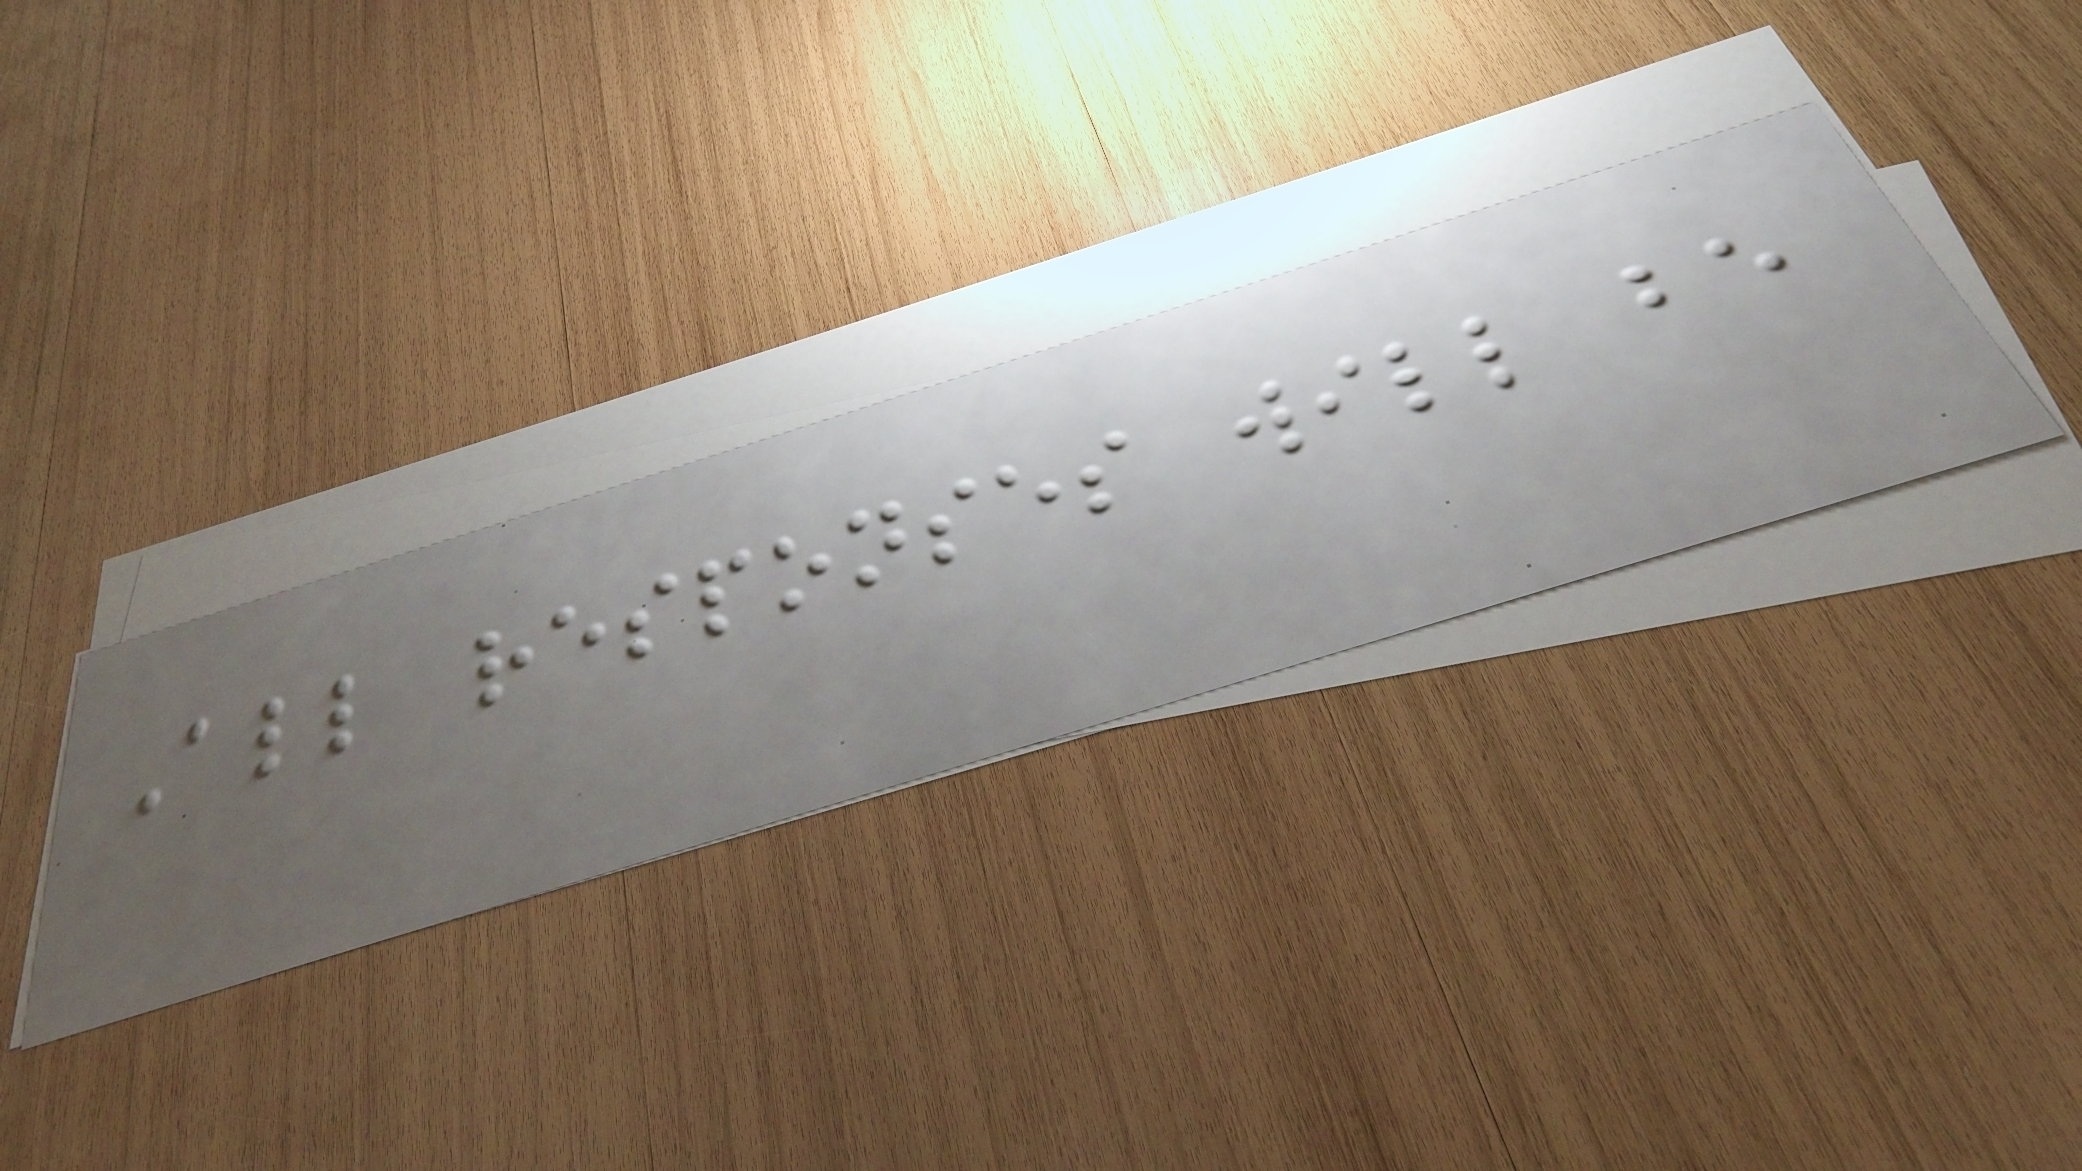All responses will be
